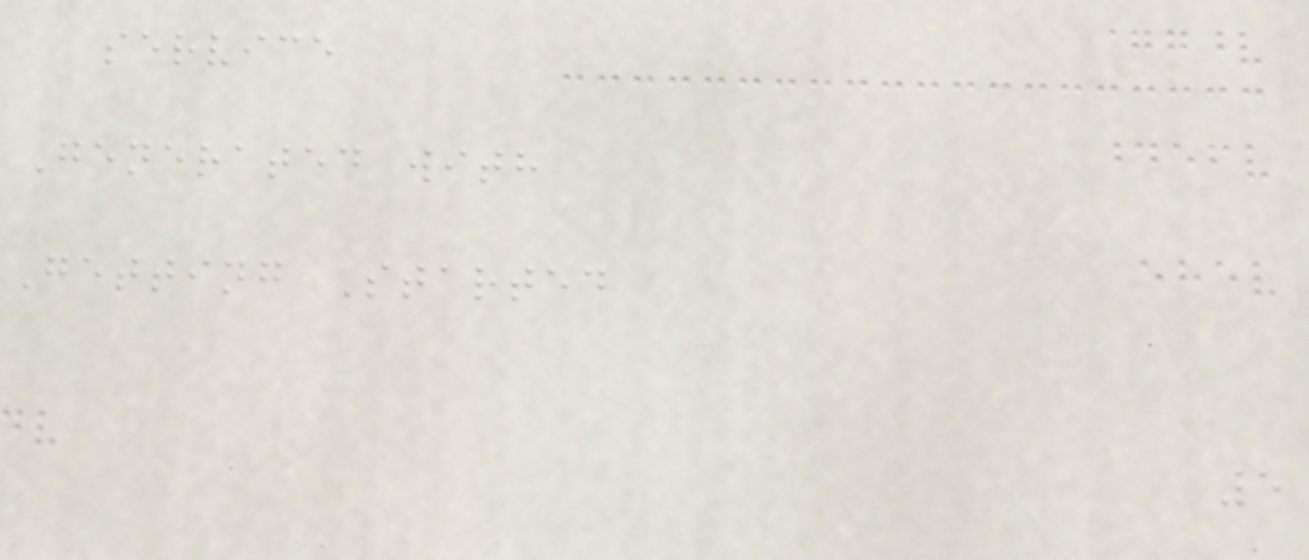service
Generated with
Getting Started
5
